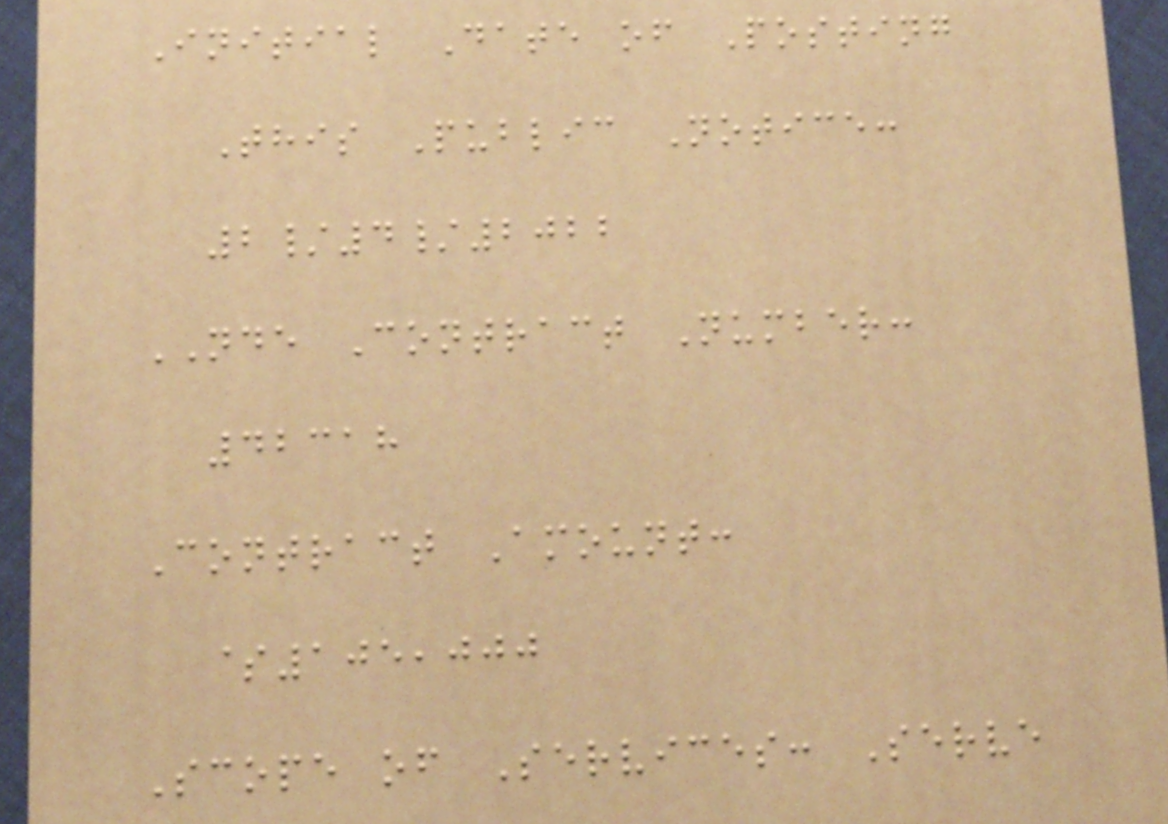Initial Date of Posting
This Public Notice:
2/4/2022
NDE Contract Number:
42318
Contract Amount:
$105,000
Scope of Services: Serve
